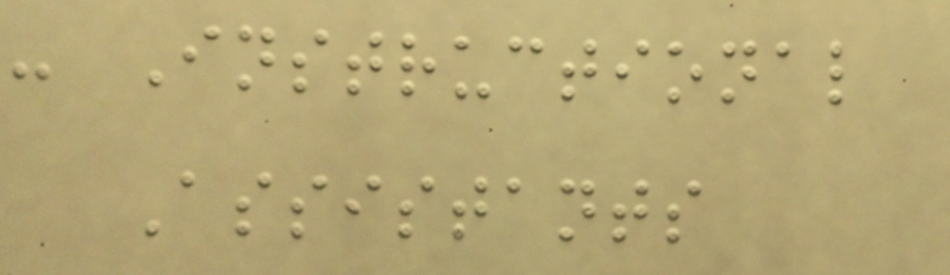- Instructional
Assistants
